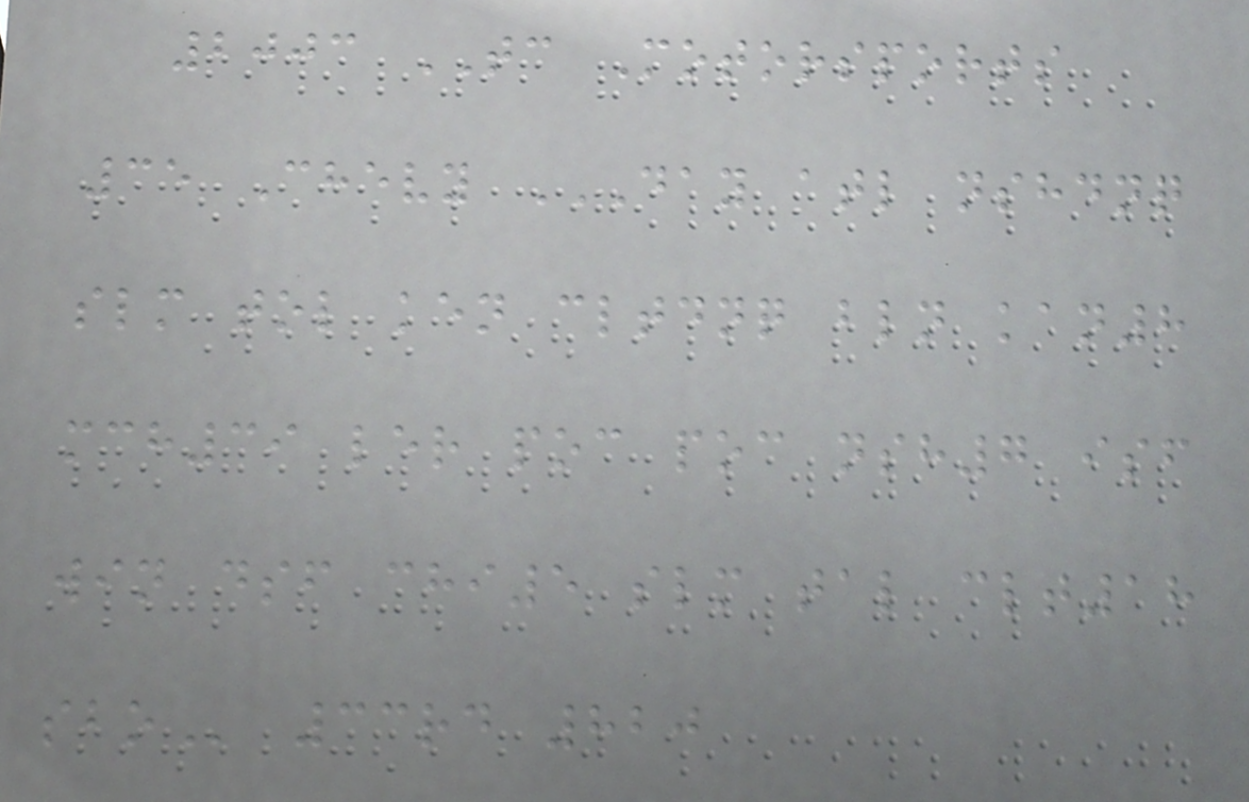2003 TC Motorsports
35 Chevy DAY ATL NSHDNQ
SLM TOL KEN CLTDNQ BLN KAN8
MCH39 LER POC POC NSH7 ISF
WIN DSF CHI5 SLM TAL CLT18
SBO 33rd 820
